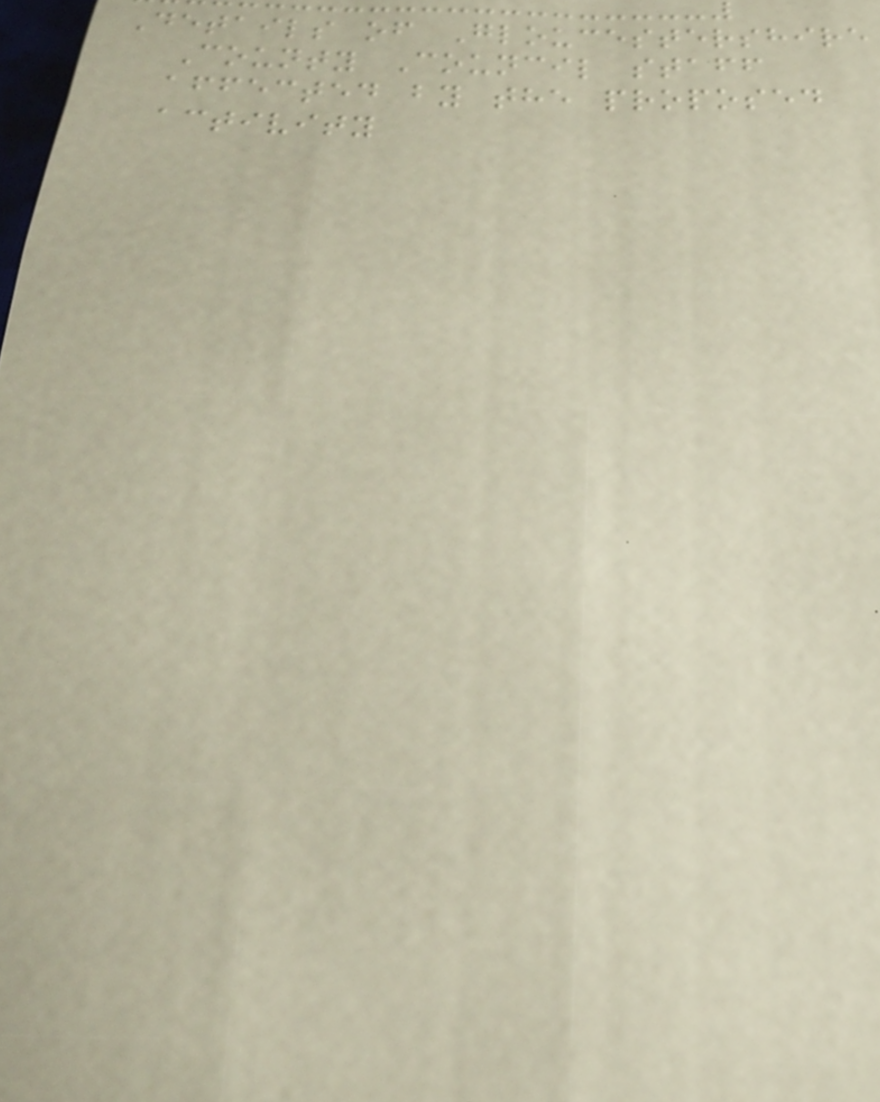Details of Gloucestershire
County Council staff
affected by the proposed
activity
